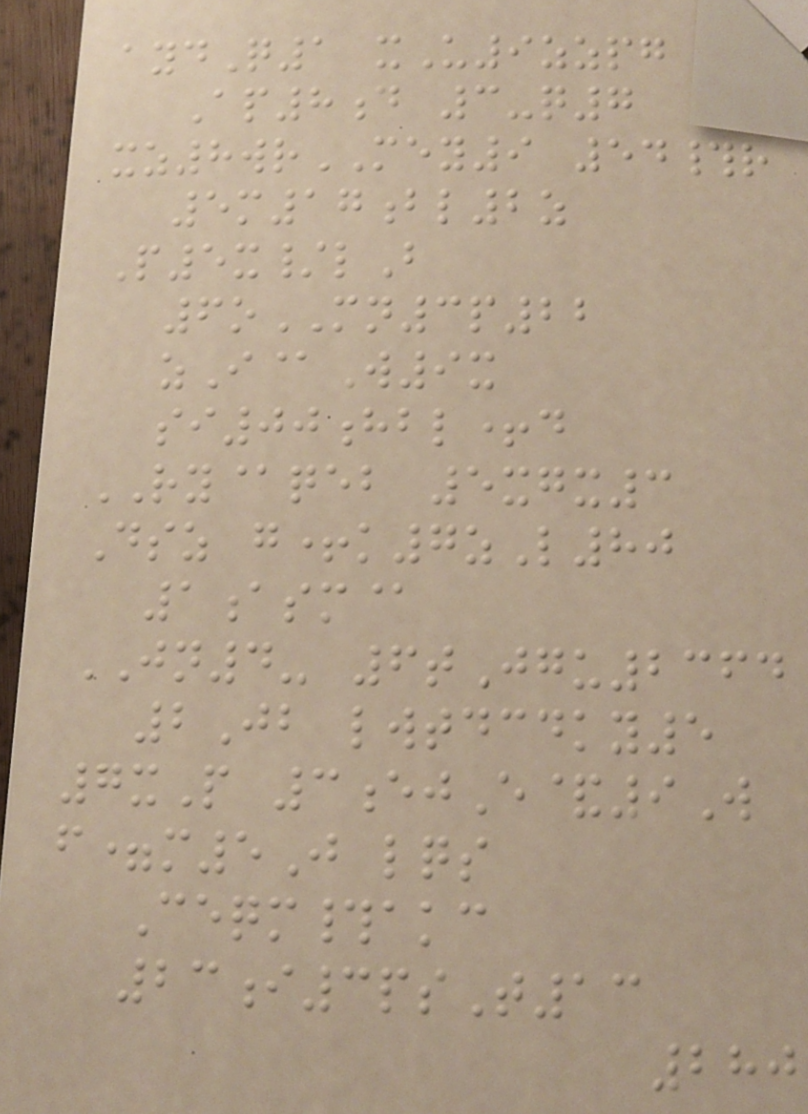aydQ1 xU9zzpg
Ap8d 3-q7
xz8wrMEY9 54#r
5m17bl2z
P5x/lB
6oMN3p22
zI@W9x
si00hbl+d
RY@qeb 5xgx3
Dsz g+k7zL80
1asm@
JN4- 6tJgu2364
2Jb lwtdcdky5
7xP 3ejE&9W
f=m5J lqs
Ceqm#akc
23i3psT13
280
